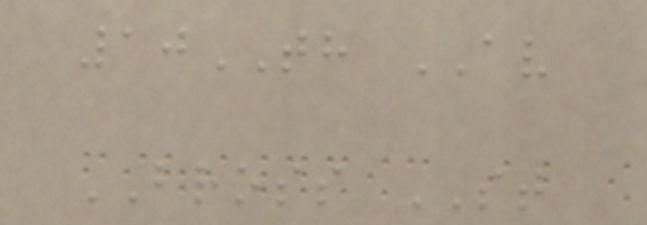10TH AV
BROSS ST
